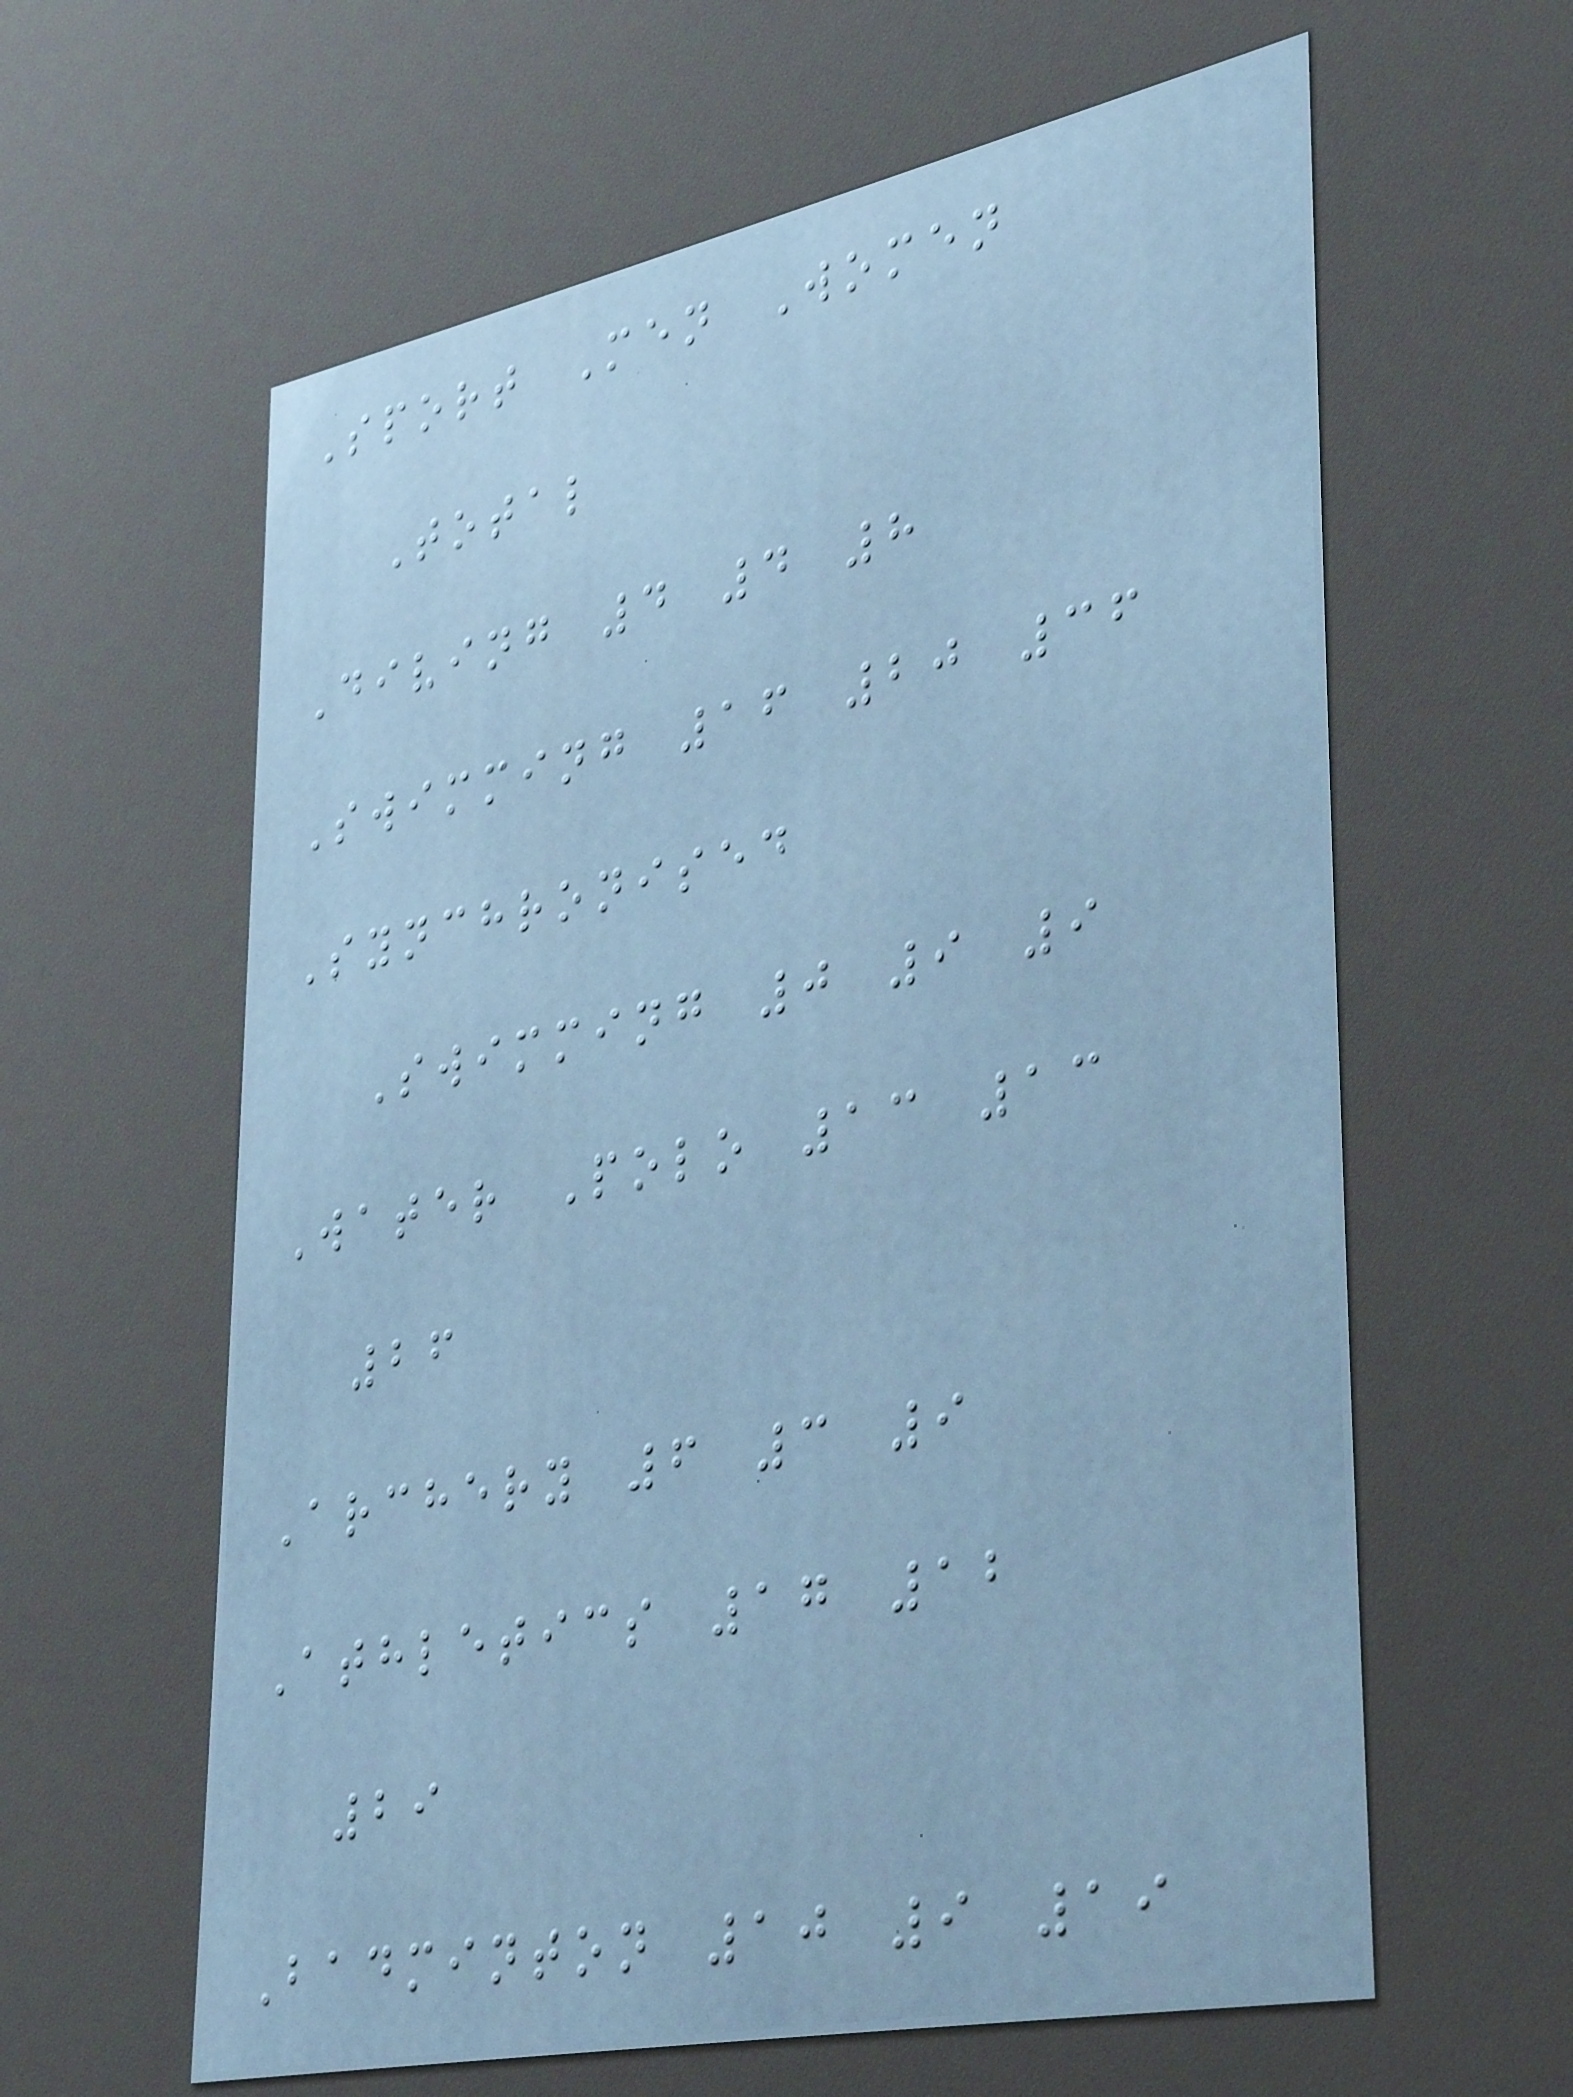Sport Men Women
Total
Diving 4 4 8
Swimming 16 20 36
Synchronised
Swimming 0 9 9
Water Polo 13 13
26
Archery 6 3 9
Athletics 17 12
29
Badminton 10 9 19
